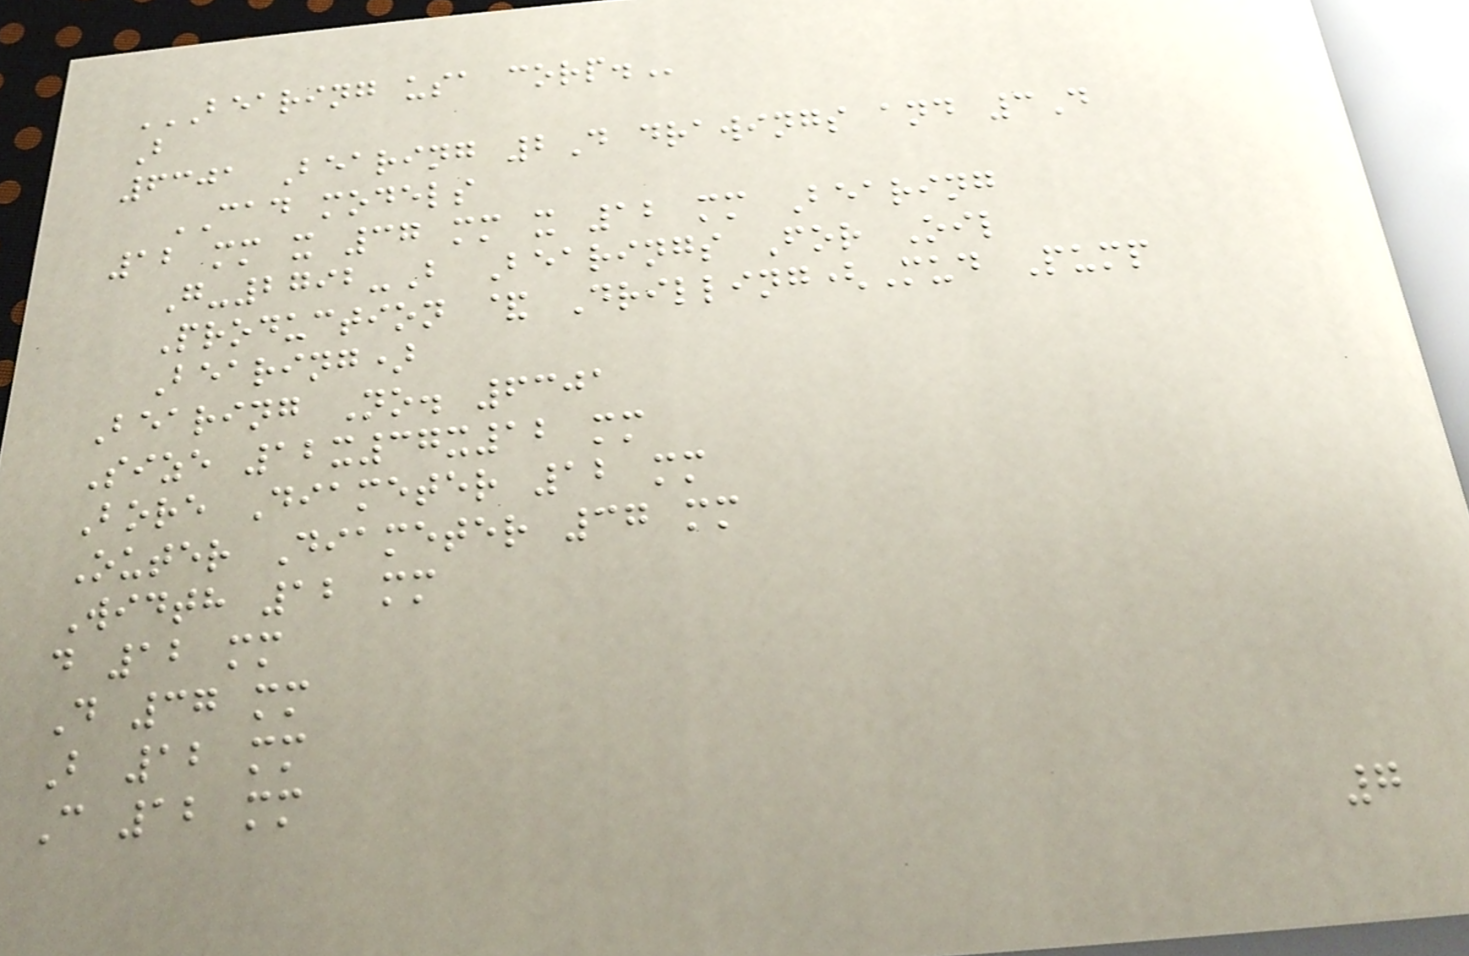BEARING USA CORP.
B
6301 Bearing 2D drawings and 3D
CAD models
12 mm x 37 mm x 12 mm Bearing
G-2792-B Bearings For Oil
Production & Drilling(Mud Pump
Bearing)
Bearing No. 6301
Size 12x37x12 mm
Bore Diameter 12 mm
Outer Diameter 37 mm
Width 12 mm
d 12 mm
D 37 mm
B 12 mm
C 12 mm
7
